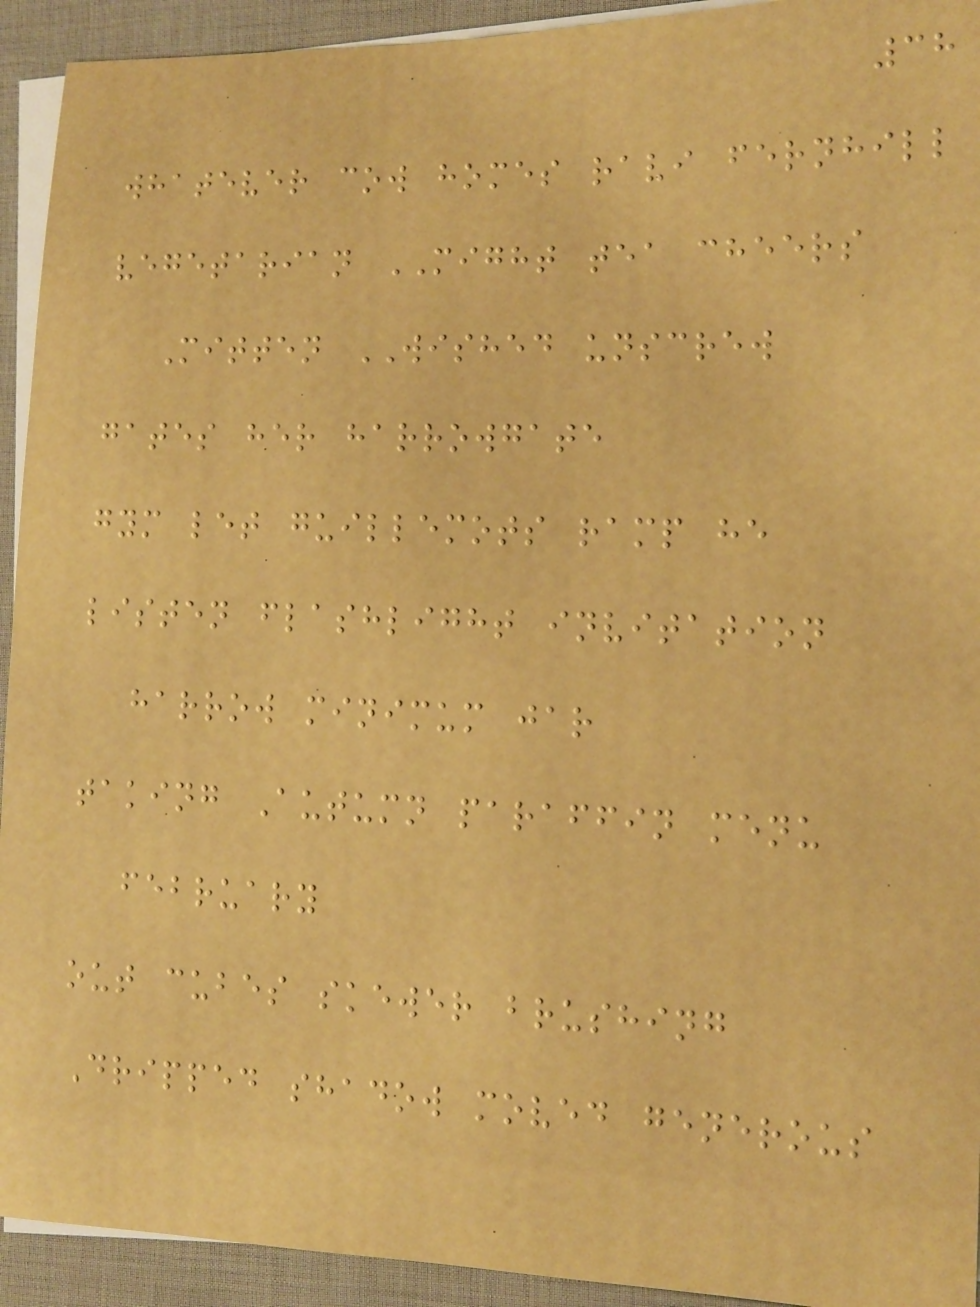38
whatever cow homes ravi fernhill
vegetarian MIGHT tea cheers
Mitten WISHED unscrew
gates her harrowgate
gym let guillemots ramp he
listen flashlight invitation
harrow minimum jar
taking Autumn paraffin menu
february
out cubes skewer brushing
Dripped shadow moved generous
